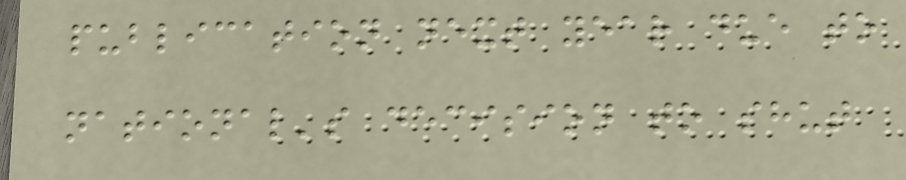publication next year due to
national's decision to shut
